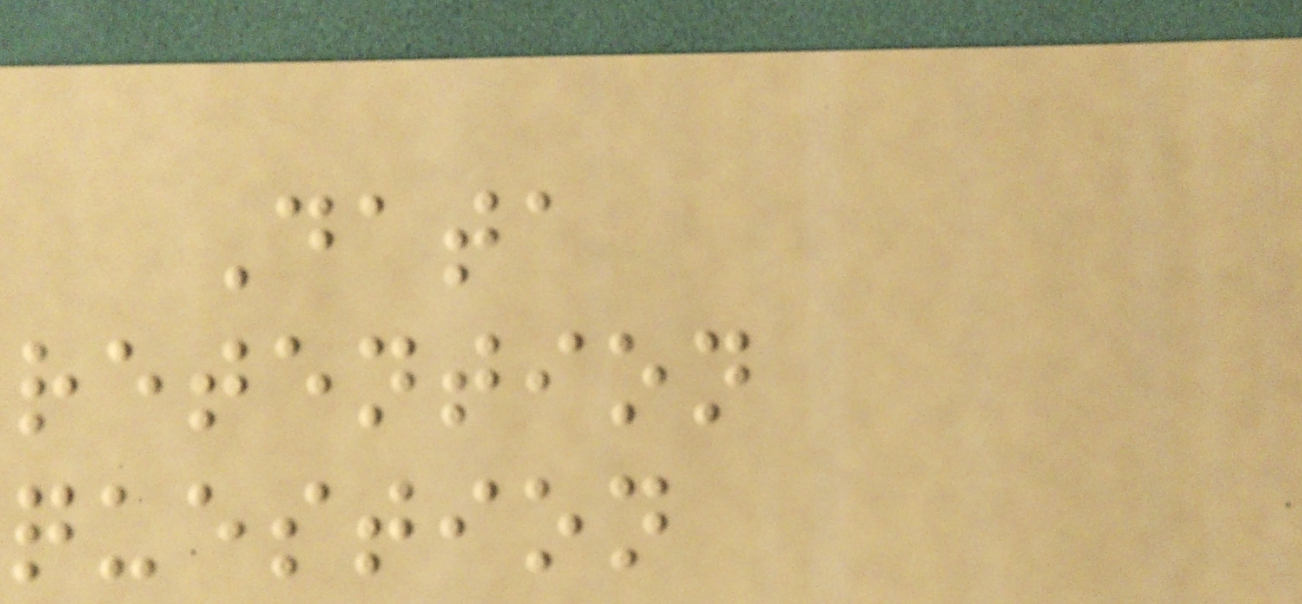Data
retention
question
